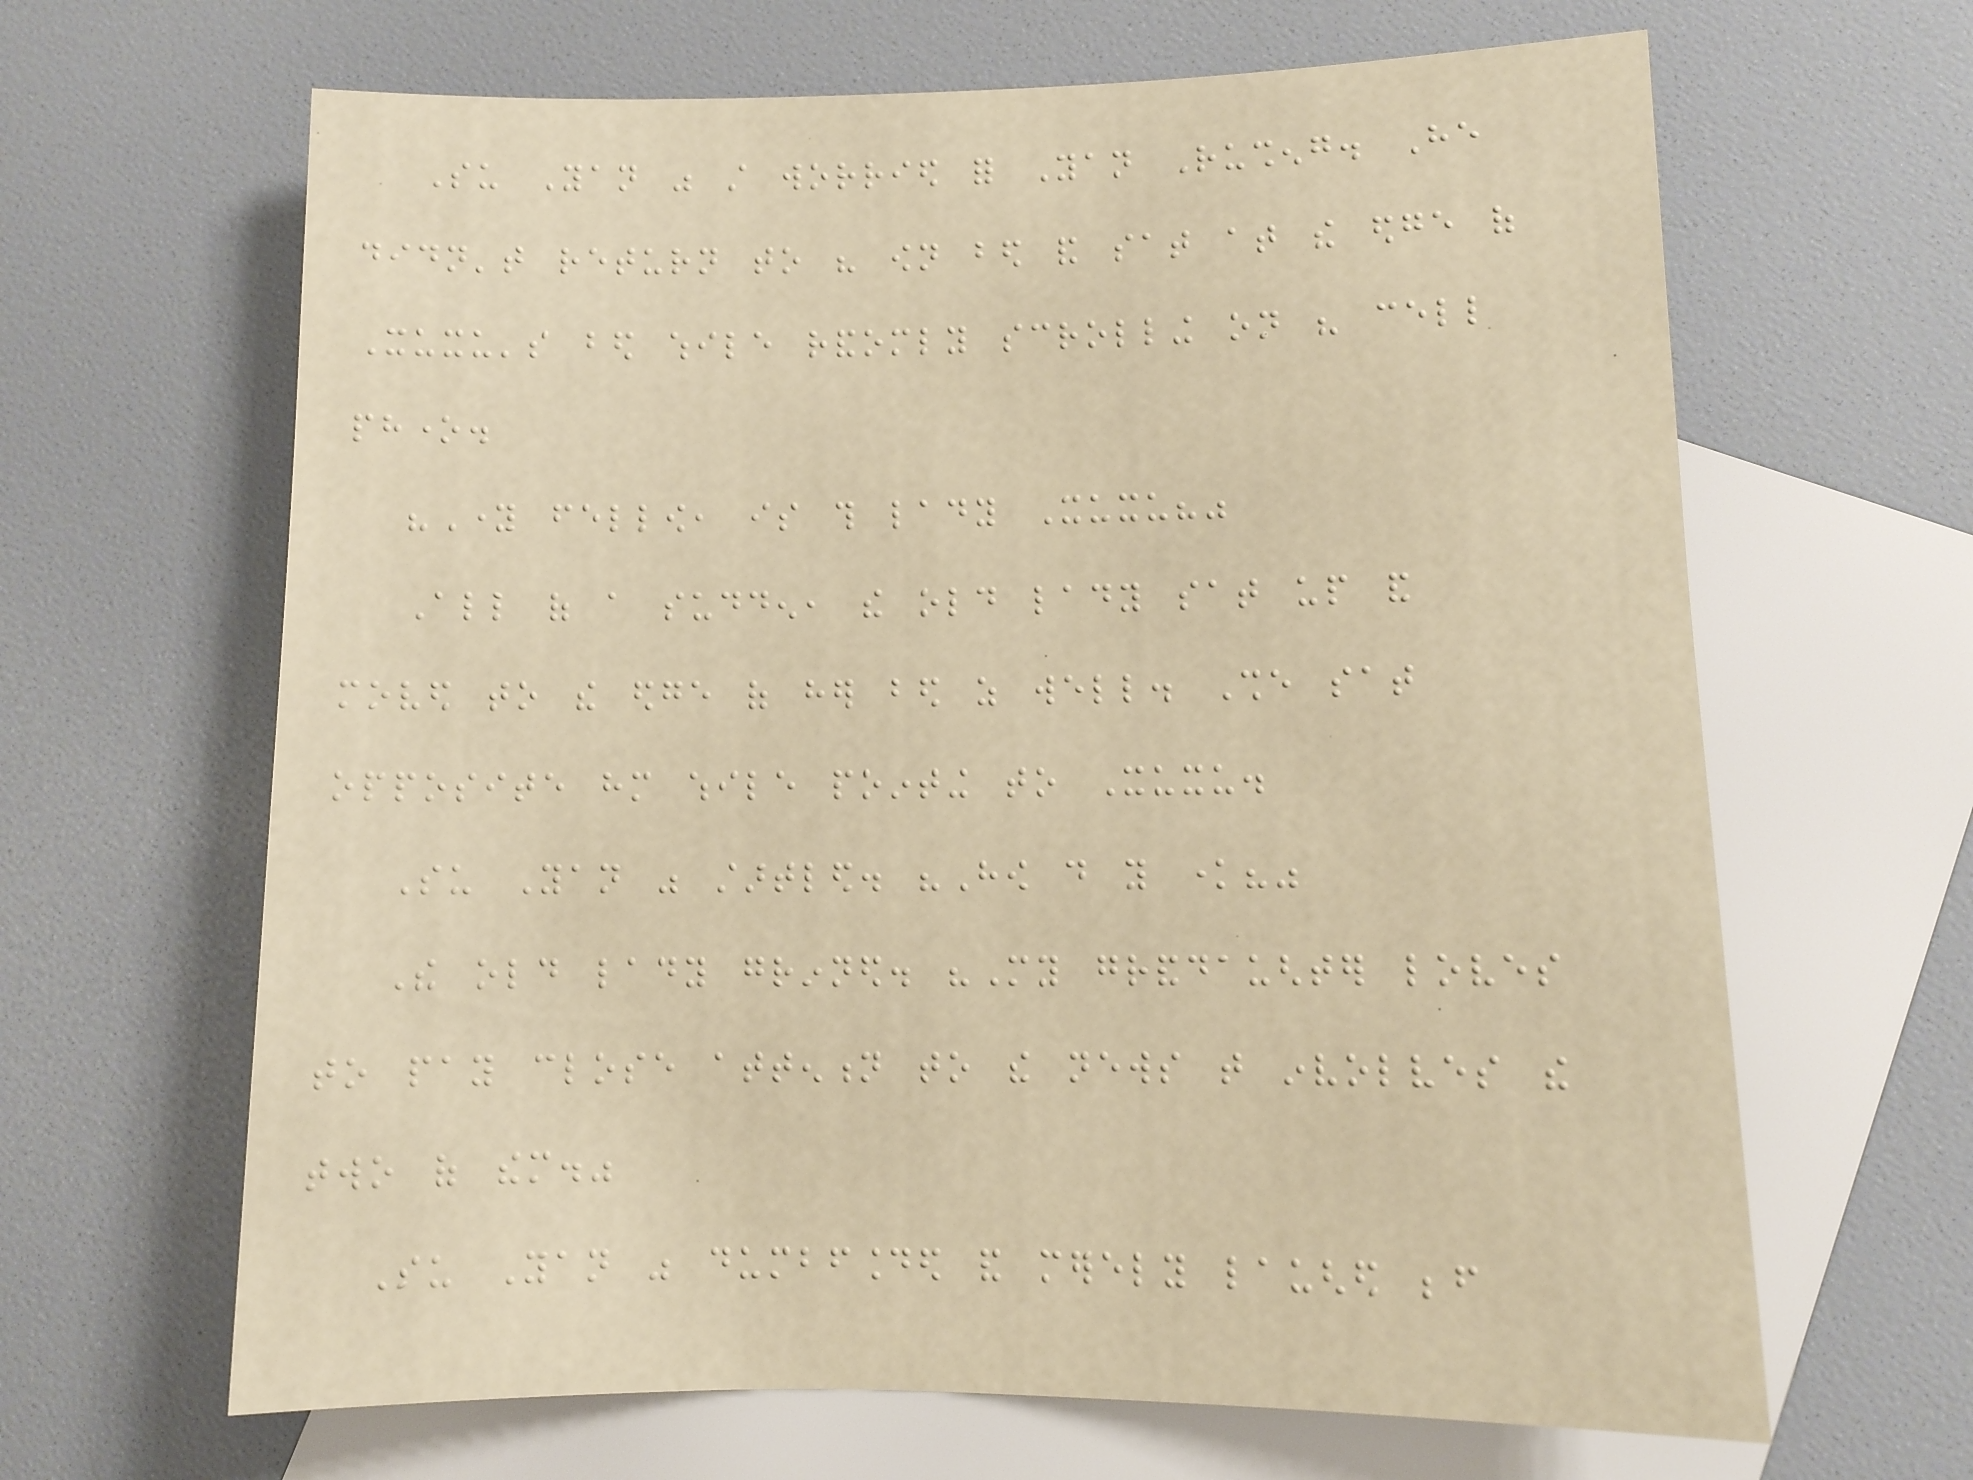Su Yan was still worried for Yan Rusheng. He
didn't return to his own bed and sat at the edge of
Xuxu's bed while randomly scrolling on his cell
phone.
"Young fellow, is this lady Xuxu?"
All of a sudden, the old lady sat up and
moved to the edge of her bed as well. She sat
opposite him while pointing to Xuxu.
Su Yan was startled. "How do you know?"
The old lady grinned. "My granddaughter loves
to pay close attention to the news that involves the
two of them."
Su Yan was dumbfounded and merely laughed before
